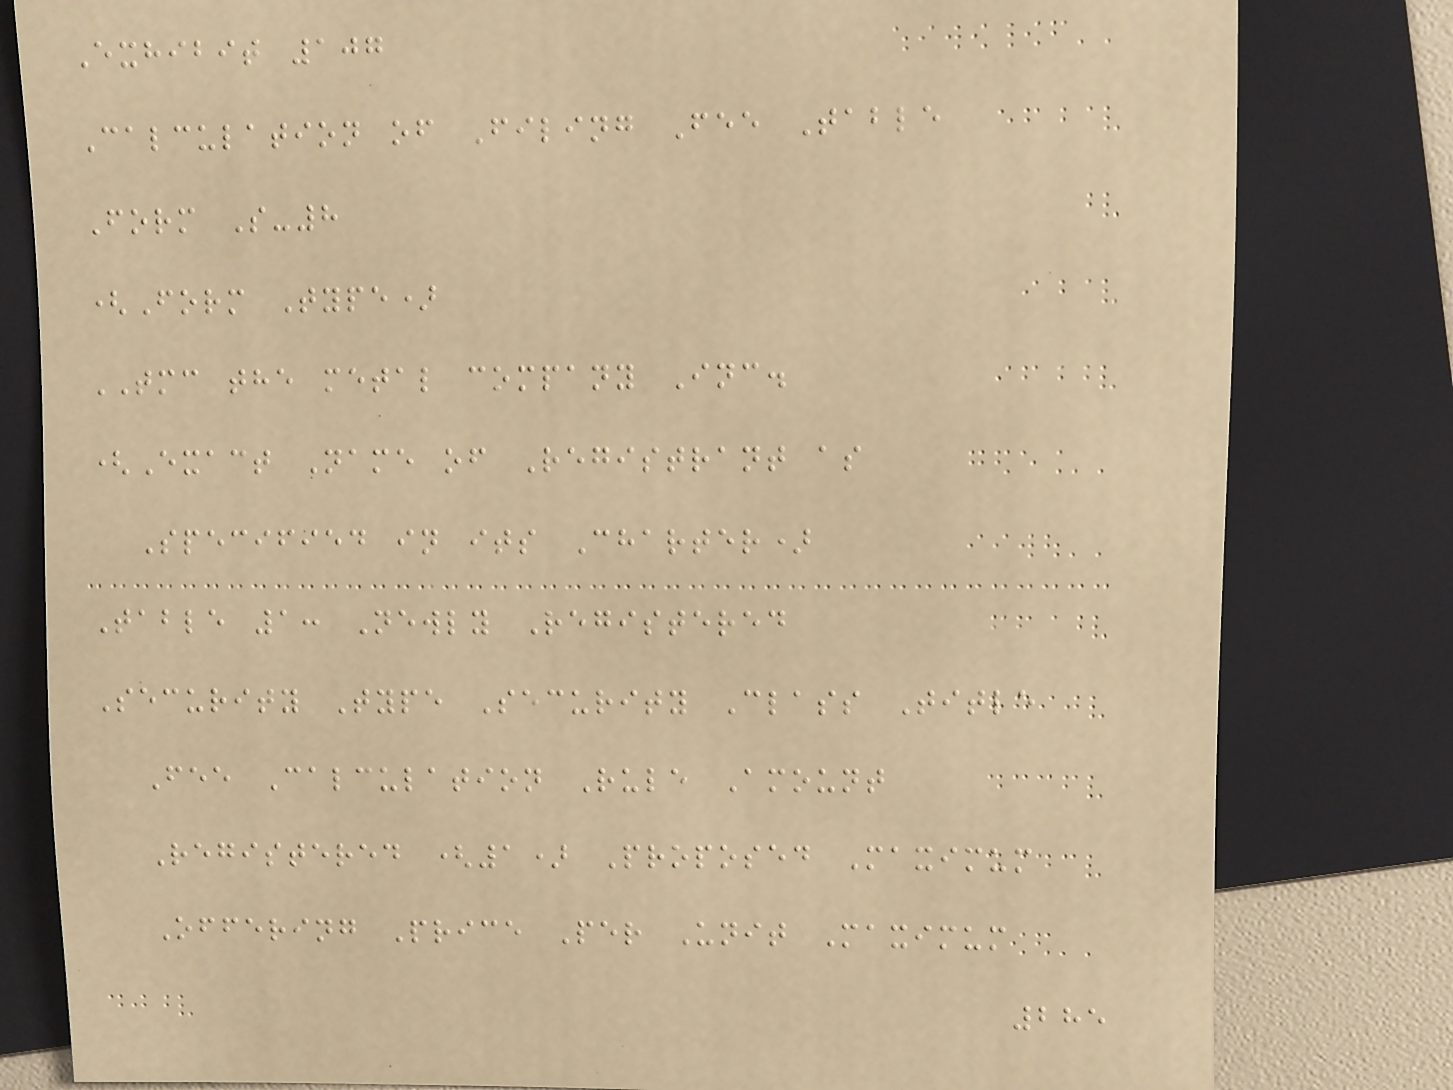Exhibit 107
Calculation of Filing Fee Table
Form S-8
(Form Type)
TMC the metal company Inc.
(Exact Name of Registrant as
Specified in its Charter)
Table 1: Newly Registered
Security Type Security Class Title
Fee Calculation Rule Amount
Registered (1) Proposed Maximum
Offering Price Per Unit Maximum
285
